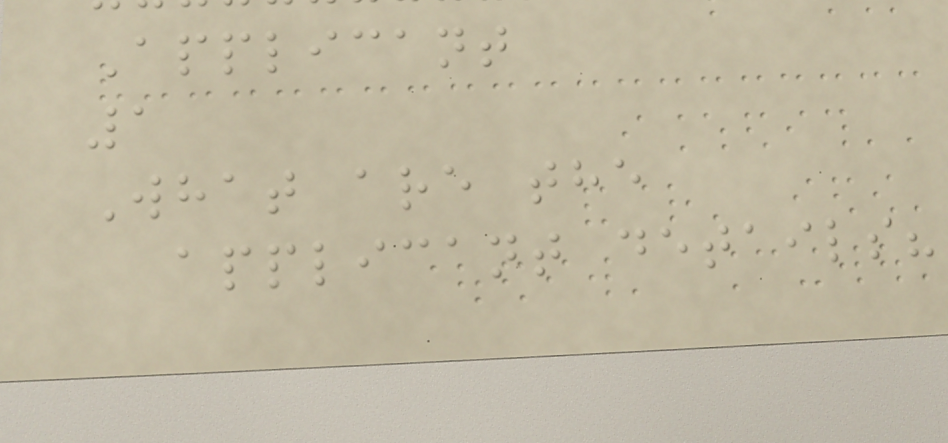Applicant
1
What are the
applicant details?
